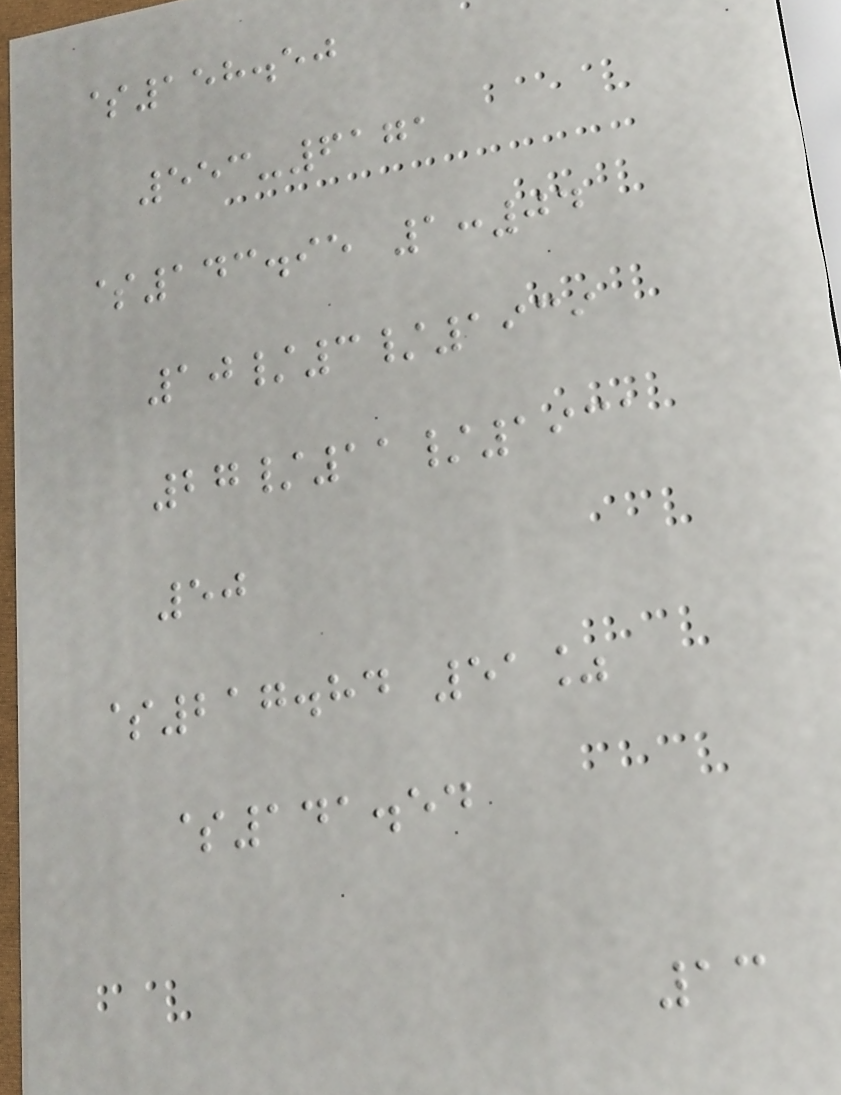$158.50
553-6171
$143.95 1:04
10/3/1939
27/11/1931
50
$217.84 51%
$141.54
13
